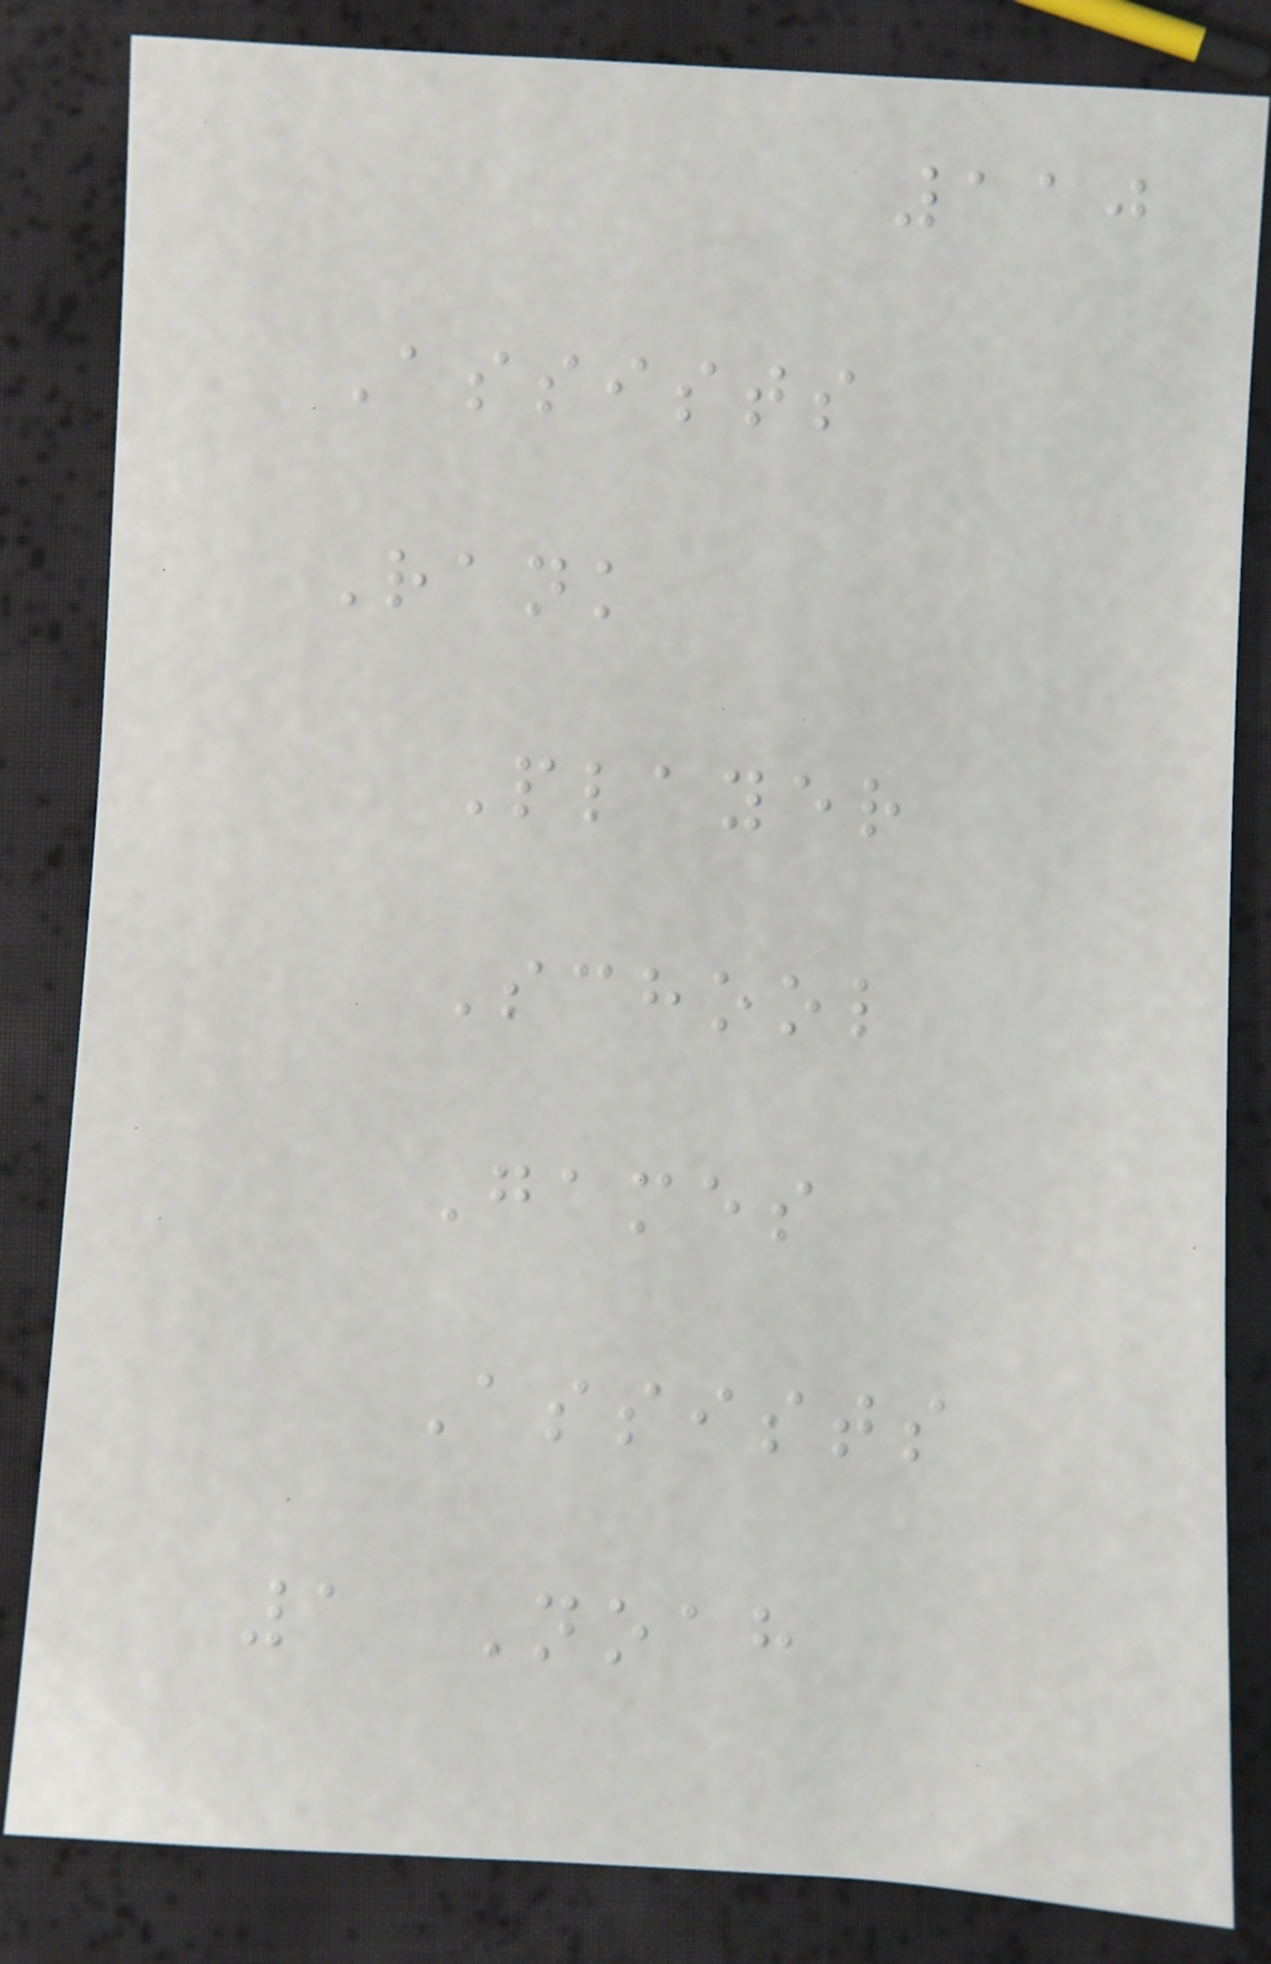110
Assists
Rank
Player
School
Games
Assists
1 Noah
